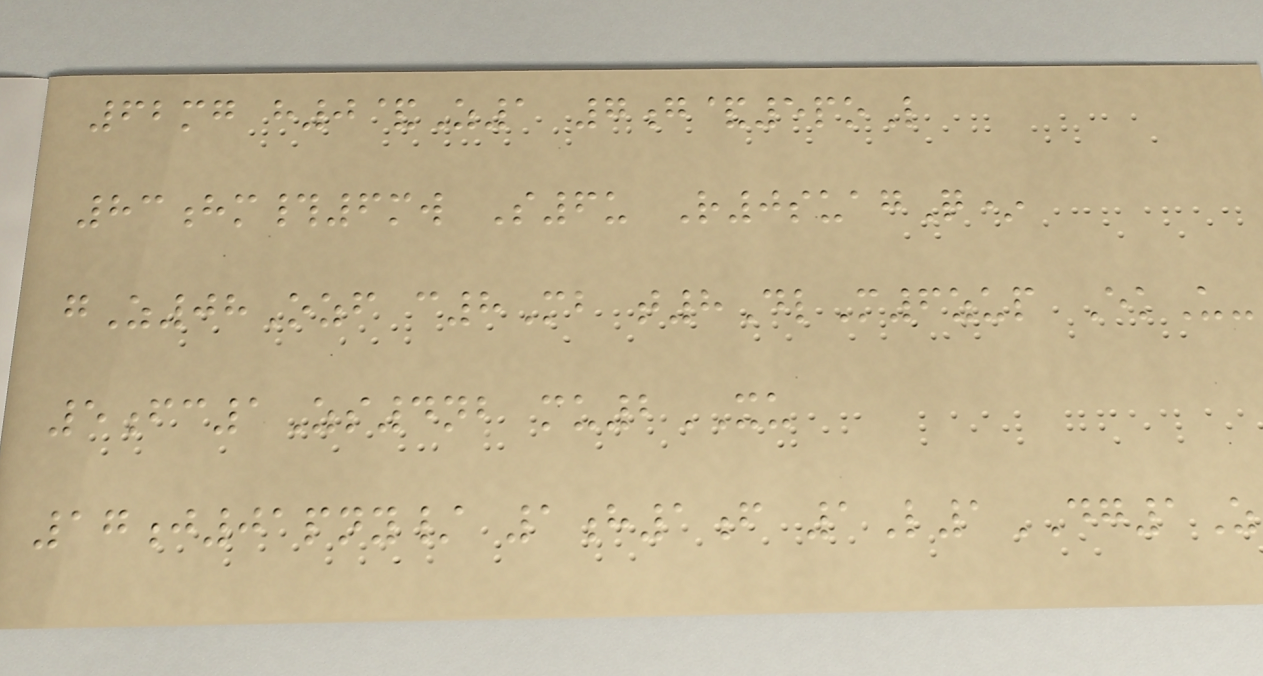62mg h0&Z1 7g&5poL
83hm#6mw S6u R0suagQ*
gZ08Ozf c8Mb t8DlM6zup EkU-
5fc1Zs4nb mu2XU
17j01pny/ 1h1f 1L1DG1Z
